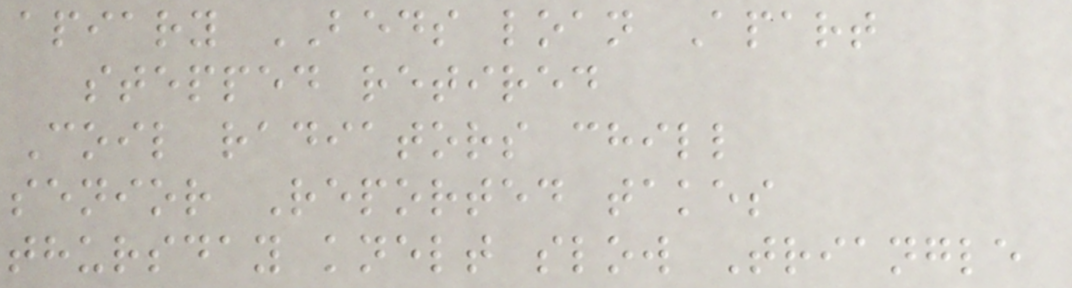apiary BEDS loan Apart
stepped retired
Coil radiators chill
senior Reported takes
thursday knelt slow Triangle
